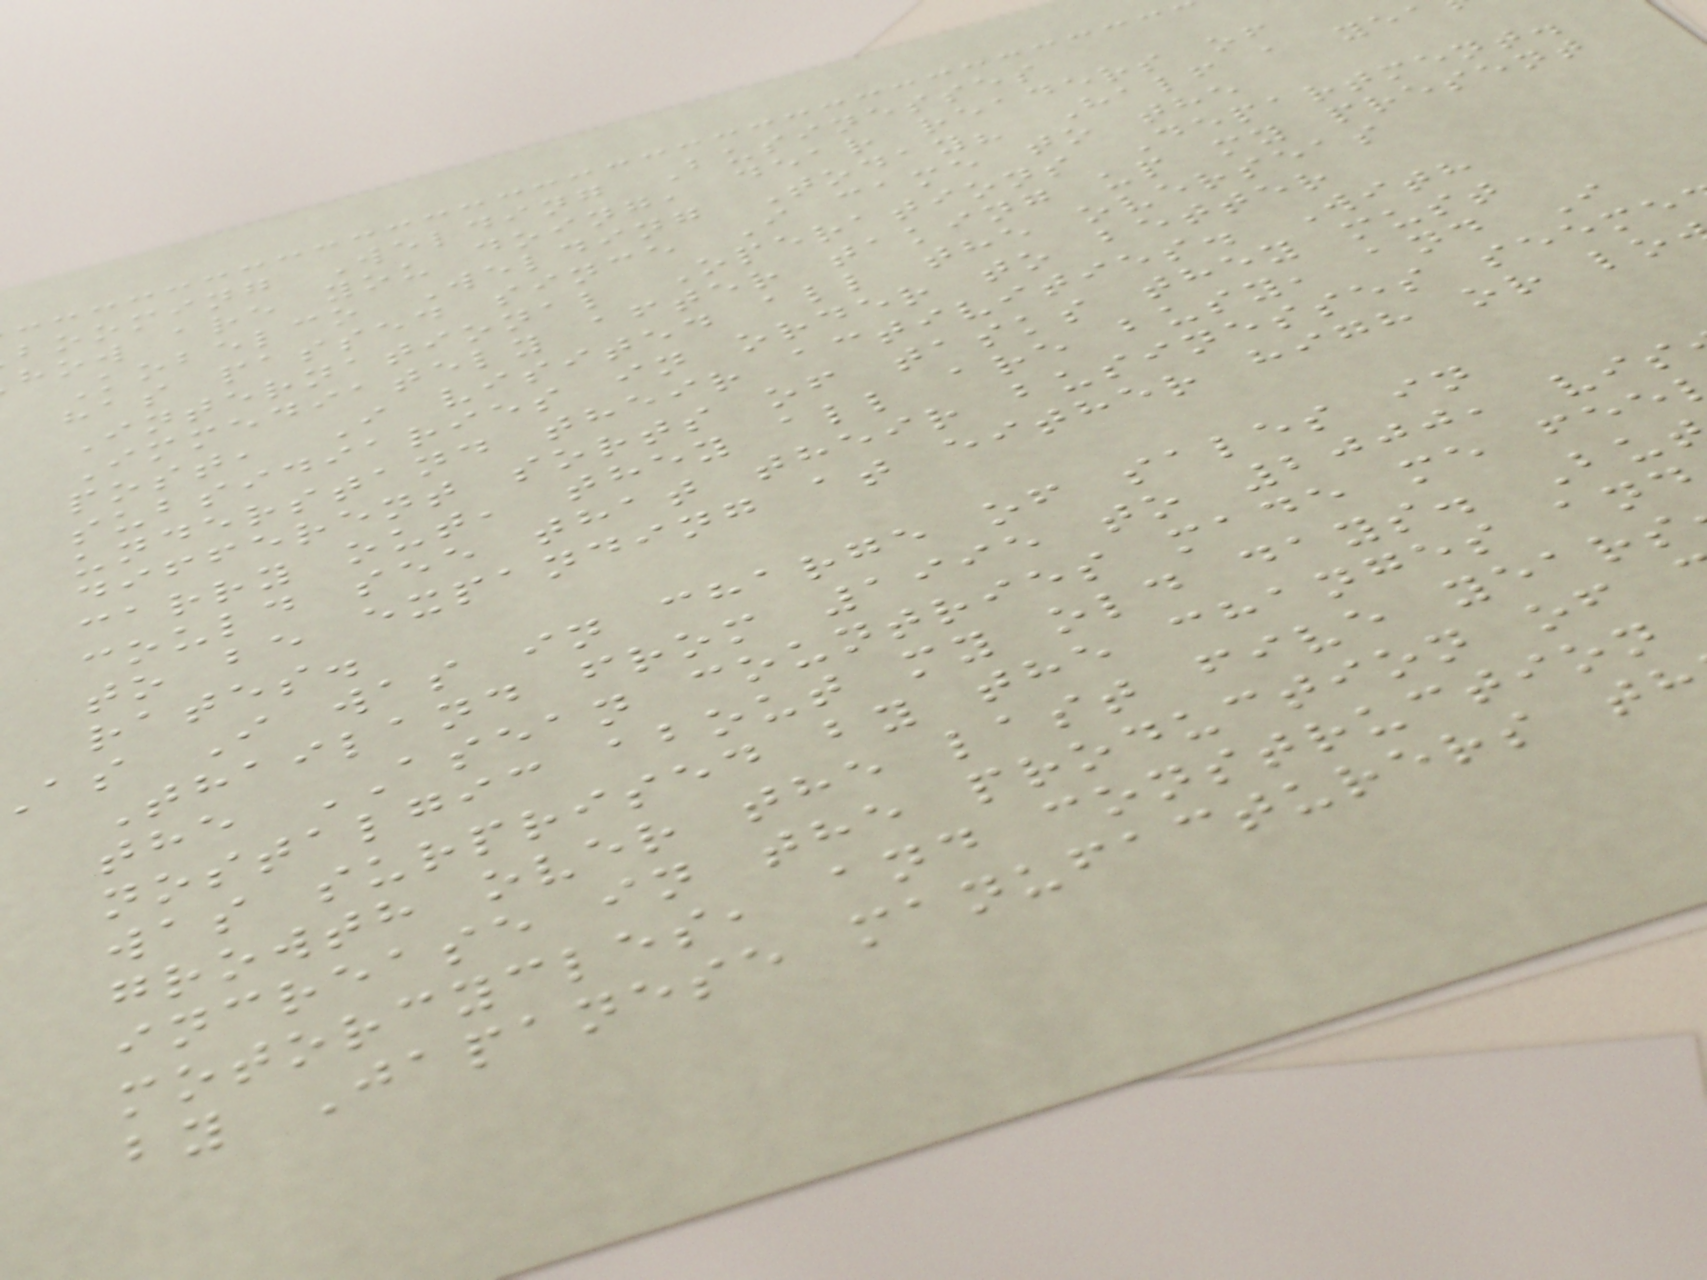booming Welding Businesses
how are you doing, dear readers of
Kobelco Welding Today? Half a ye
has passed since I came to the
International Operations Department.
Immediately after taking up my present
post, I visited all the overseas
subsidiaries in order to better
understand their activities. With
different sorts of tasks they must
carry out, they all are busy, and I
could see that their businesses seeme
to be expanding at either high or lo
rates.
as I was in charge of sales in
Thailand from 1995 to 2000, vis
the ASEAN countries made me fee
nostalgic about my old days. Bu
was surprised by the changes and
growth over the last five years
increase in the production of
motorcycles, and construction
by Japanese manufacturers th
